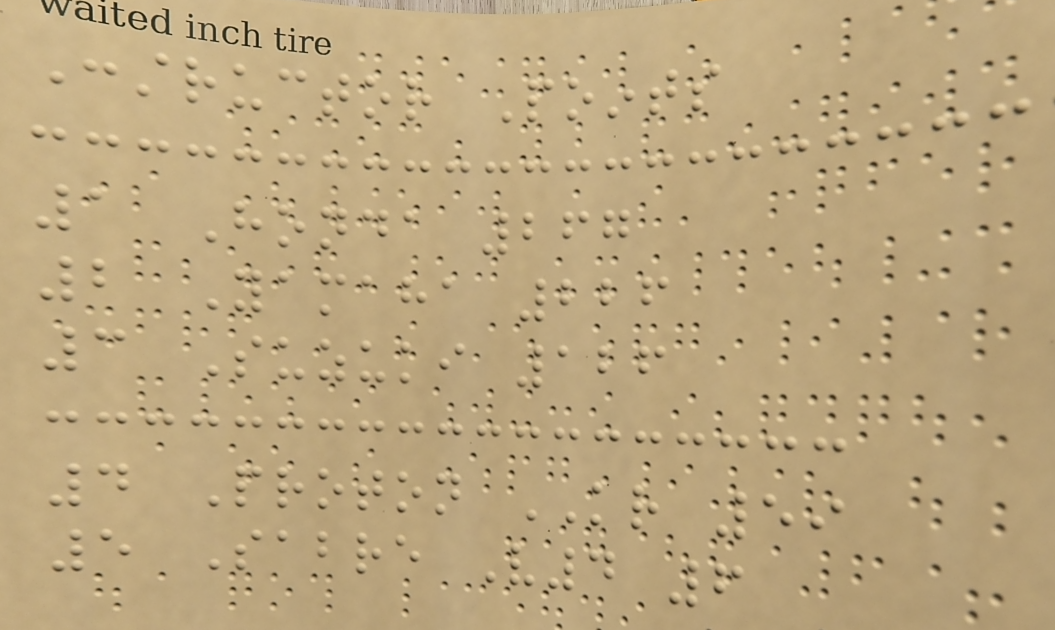Constructor Points
1 Honda 267
2 Yamaha 226
3 Suzuki 126
4 Proton KR 59
5 Sabre V4 6
